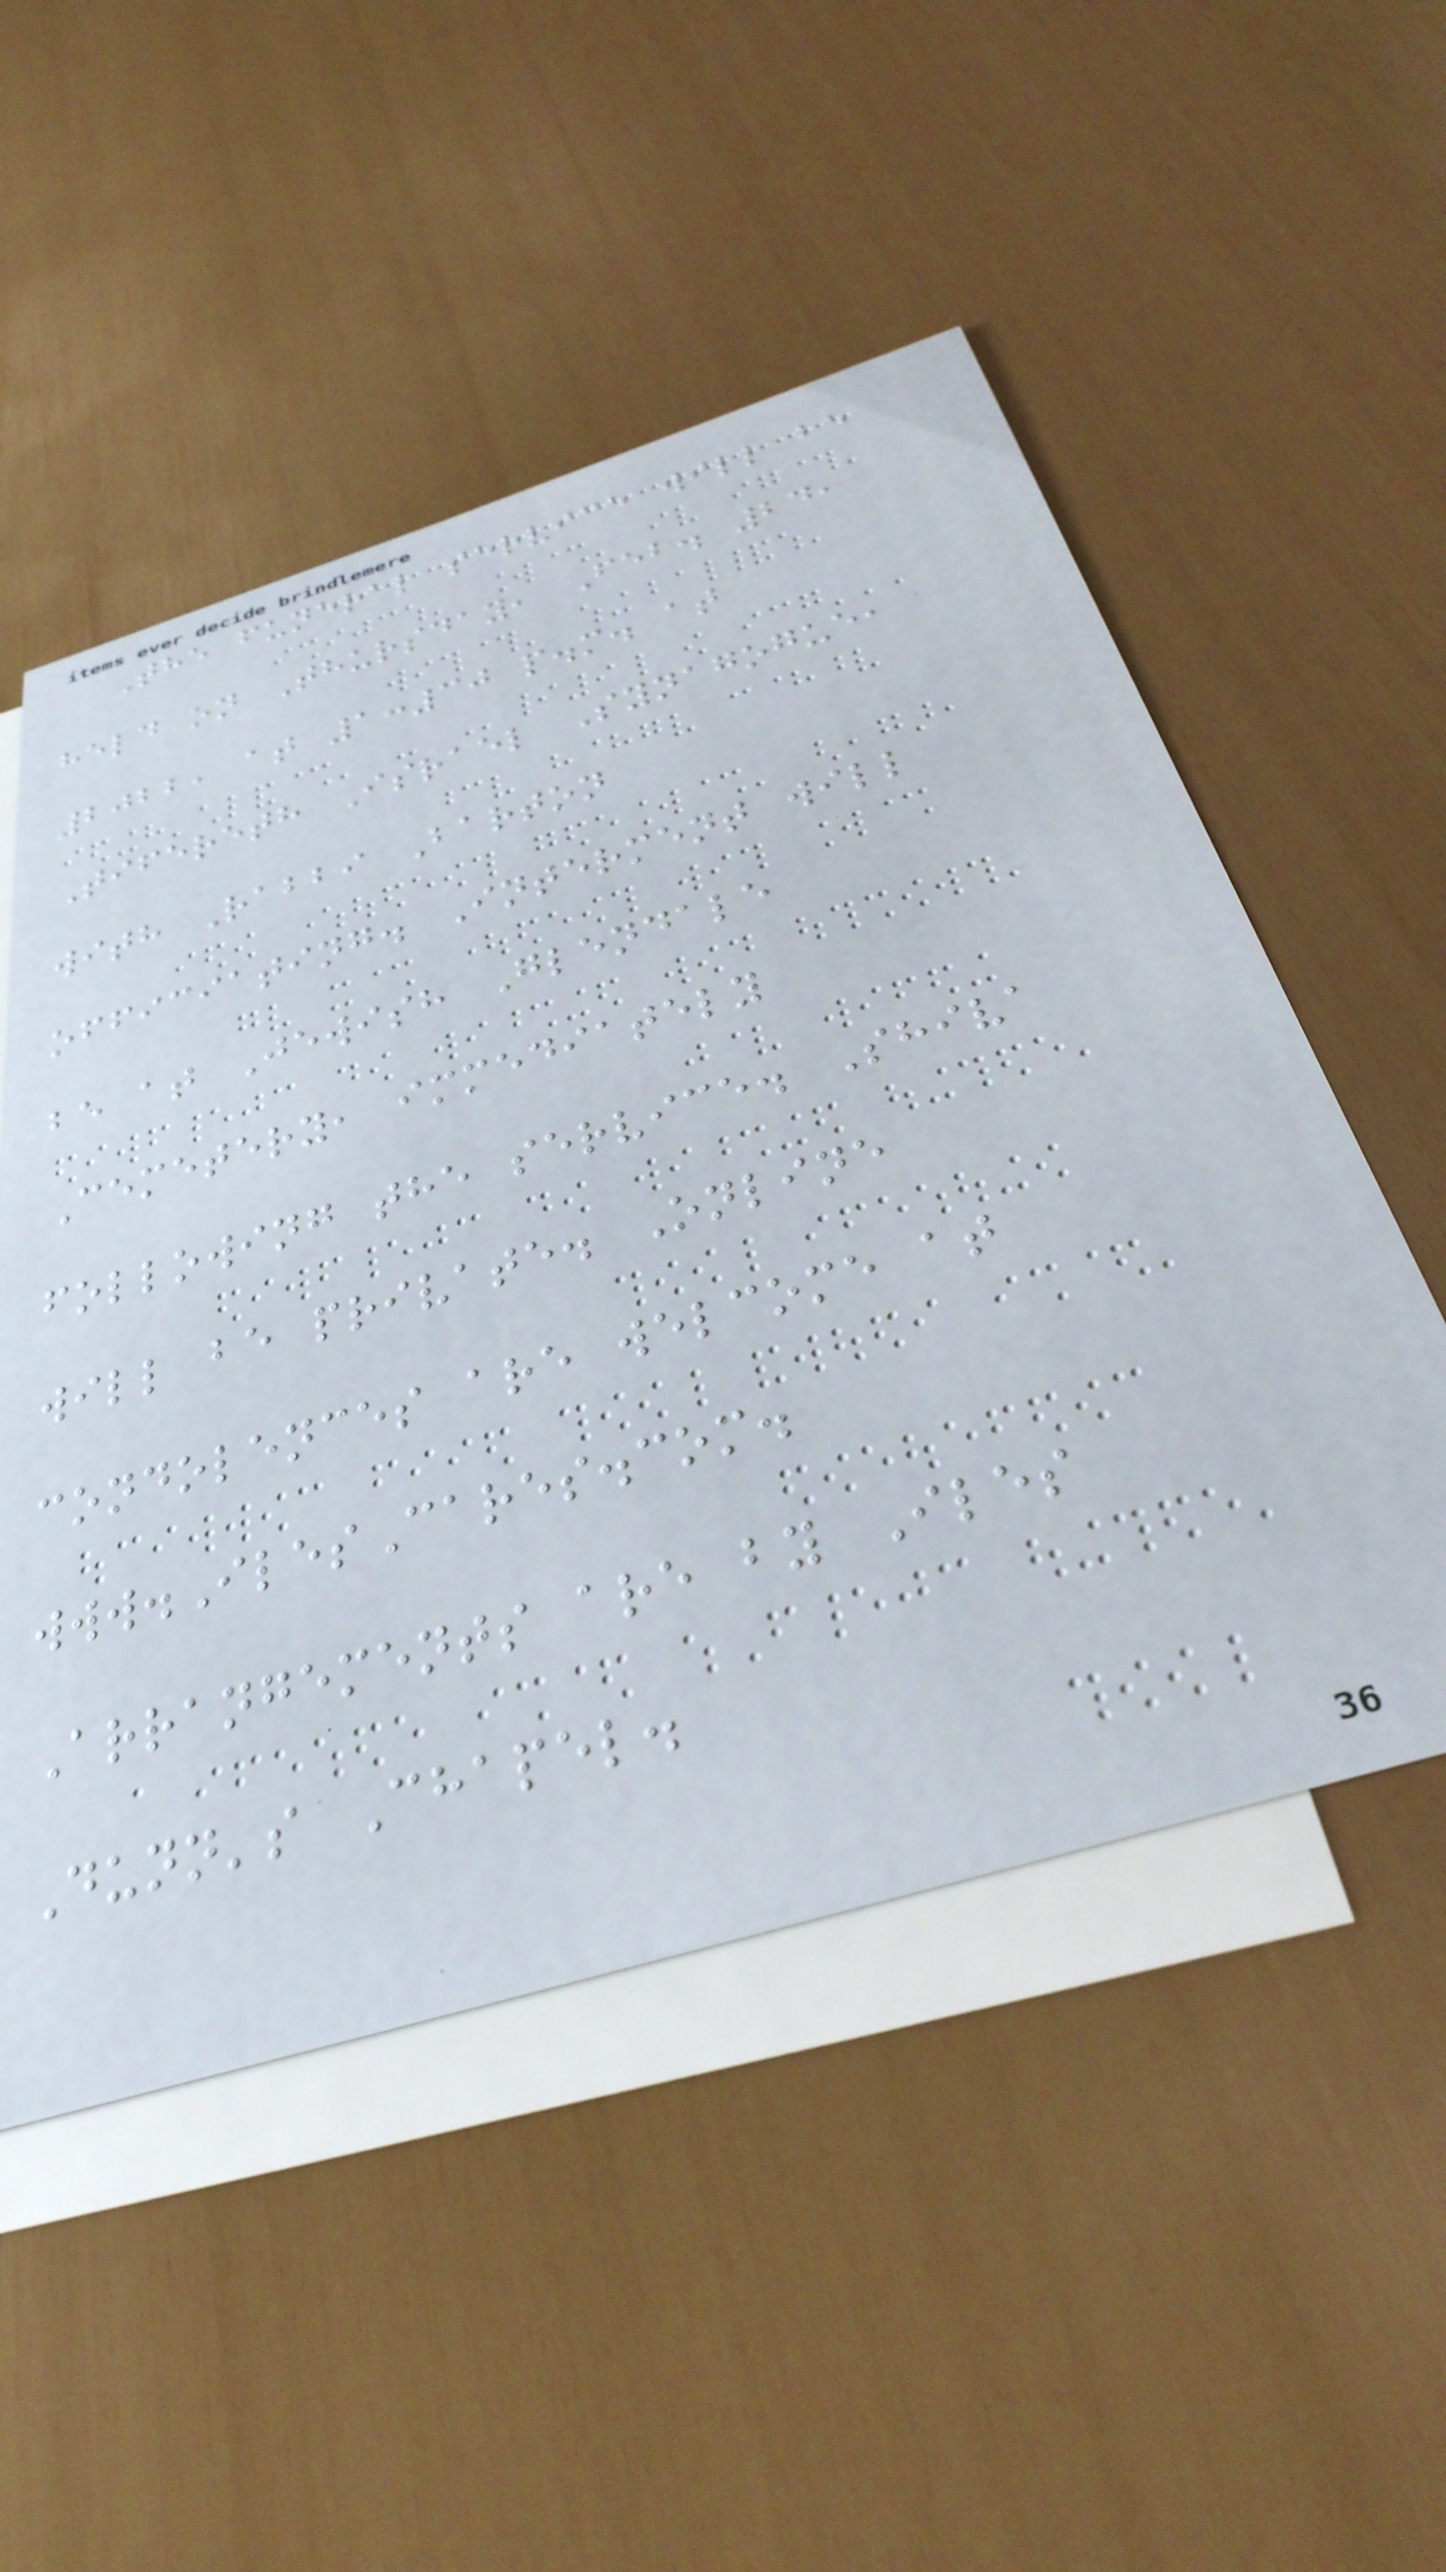The funeral service will be
held on Thursday, Feb. 24,
2022, at 1:30 p.m. at
Tifereth Israel Synagogue,
with Rabbi Barton
officiating. Interment will
be at Jewish Glendale
Cemetery, immediately
following the service. Shiva
will be private. Online
condolences are welcome at
www.IlesCares.com.
Arrangements are by Iles
Dunn's Chapel.
